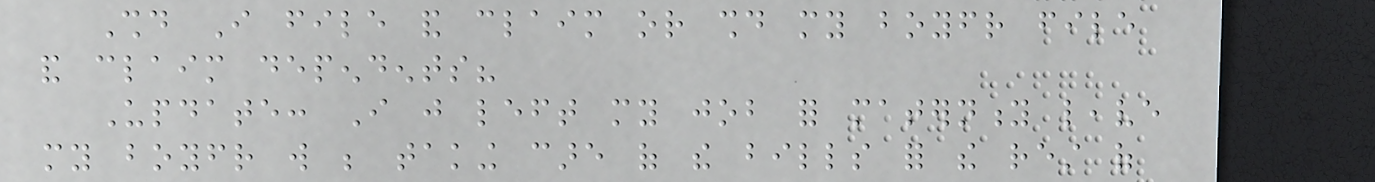Should I file and claim or should my boyfriend file
and claim dependents?
Update: I just left my job for maternity leave
my boyfriend will be taking care of the bills for the rest of
